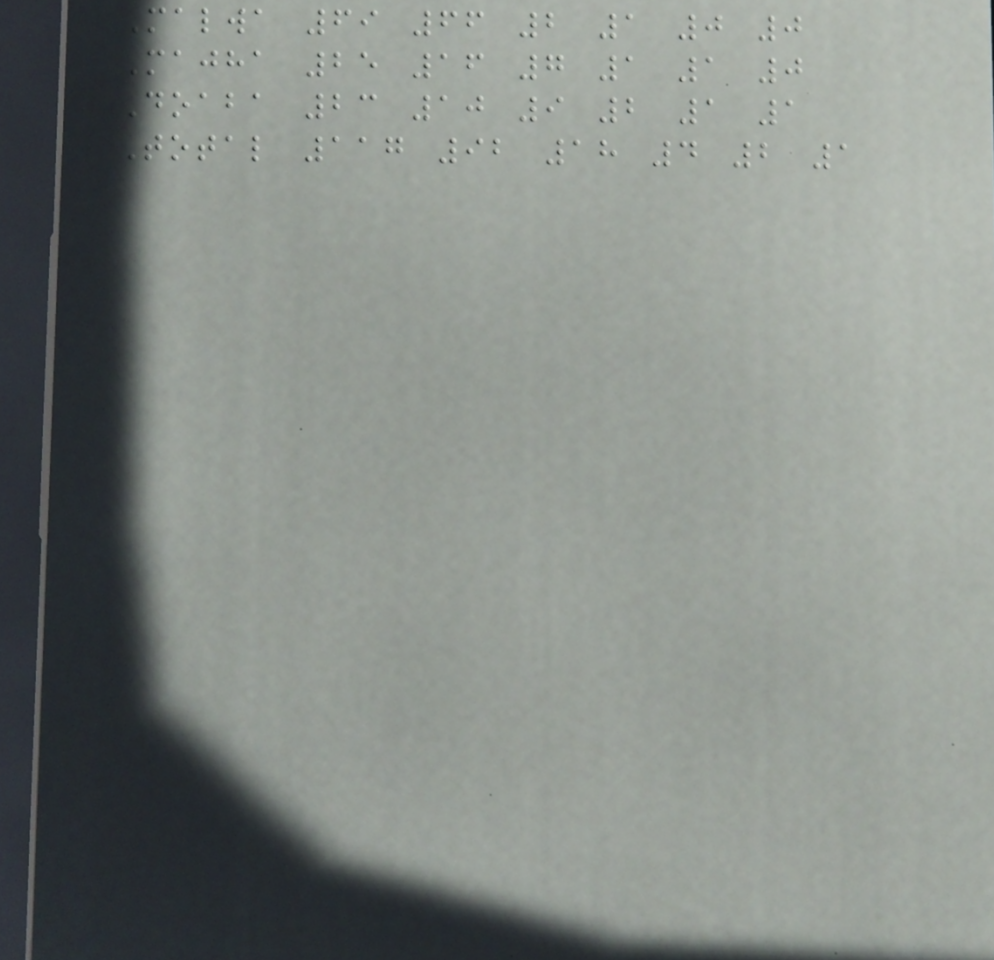Malwa 69 66 2 1 0 0
Majha 25 16 7 1 1 0
Doaba 23 10 9 2 1 1
Total 117 92 18 4 2 1
